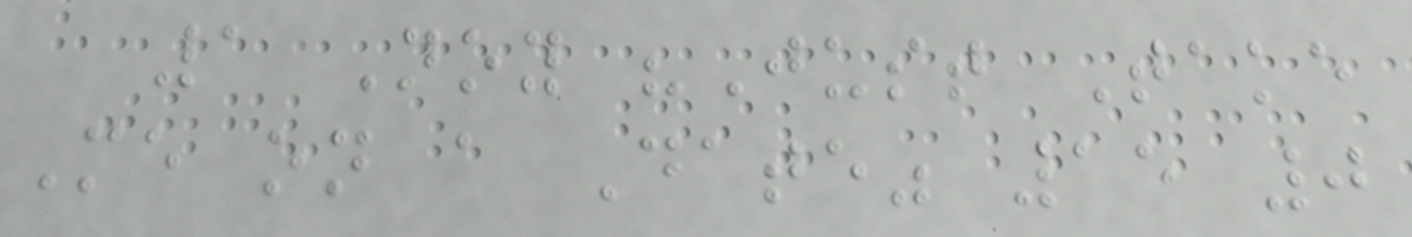1 Noy "Just Take
Me on a Date" 15 0
